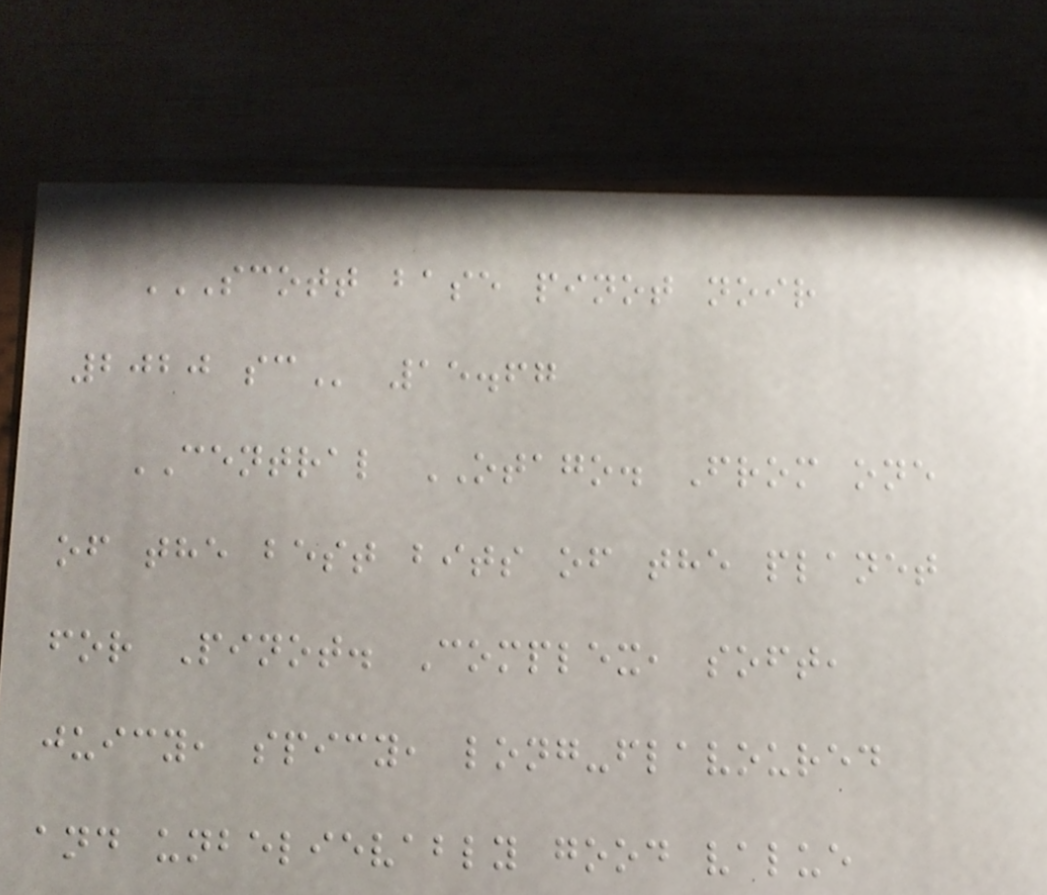SCOTT BASE PINOT NOIR
2020 SC 15.67
CENTRAL OTAGO. From one
of the best bits of the planet
for Pinot. Complex, soft,
juicy, spicy, long-flavoured
and unbelievably good value
